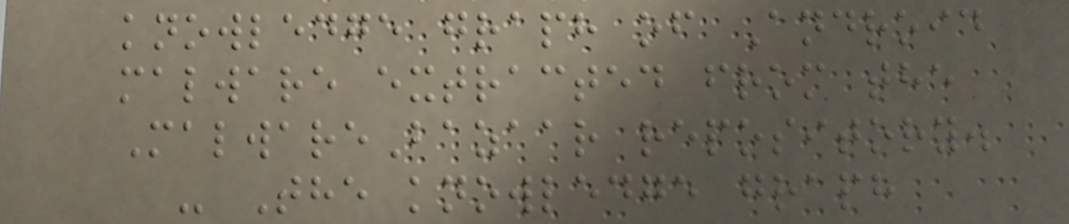knowledge graph of Android
malware extracted from the
MalwareBazaar repository.
- The knowledge graph
